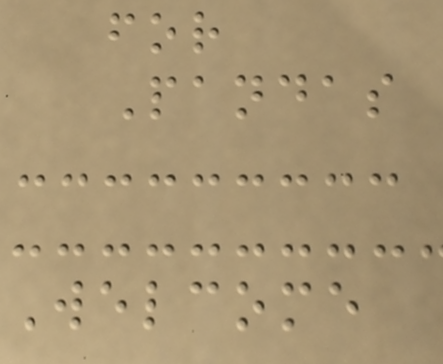for
Pandas
Welcome
